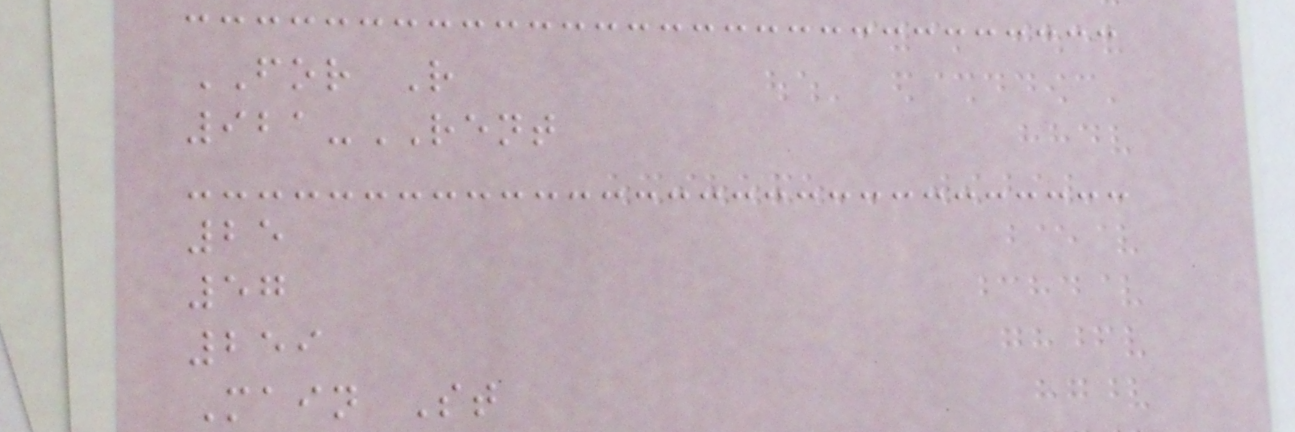FOR R
921-RENT
25
57
259
Main St
